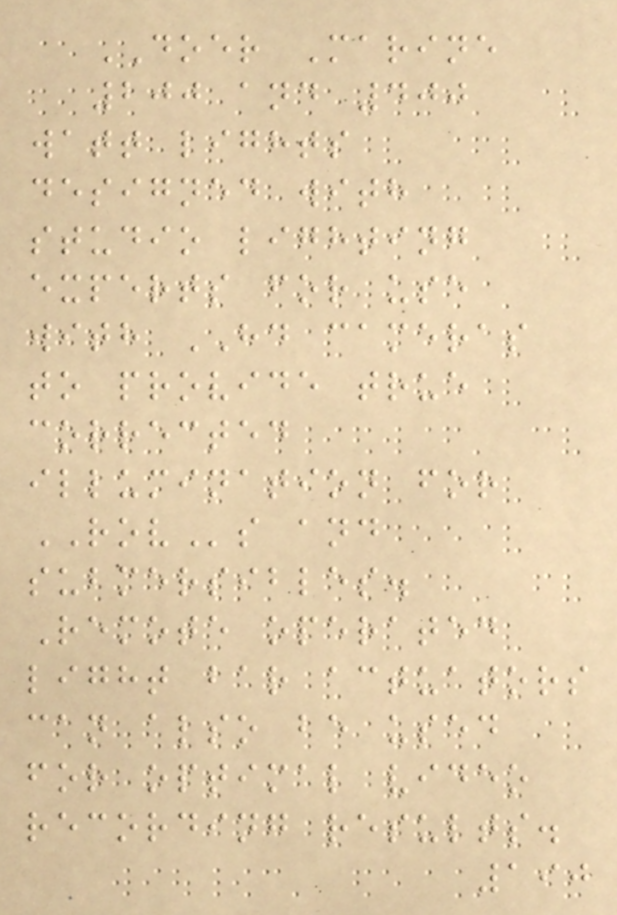DOER Marine
200 and 400
watt lights
designed with
studio lighting
experts for use
with HD cameras
to provide true
corrected
illumination for
ROVs and
submersibles.
Remote operated
light bar actuators
can also be used
for optimal video
recording results.
190
